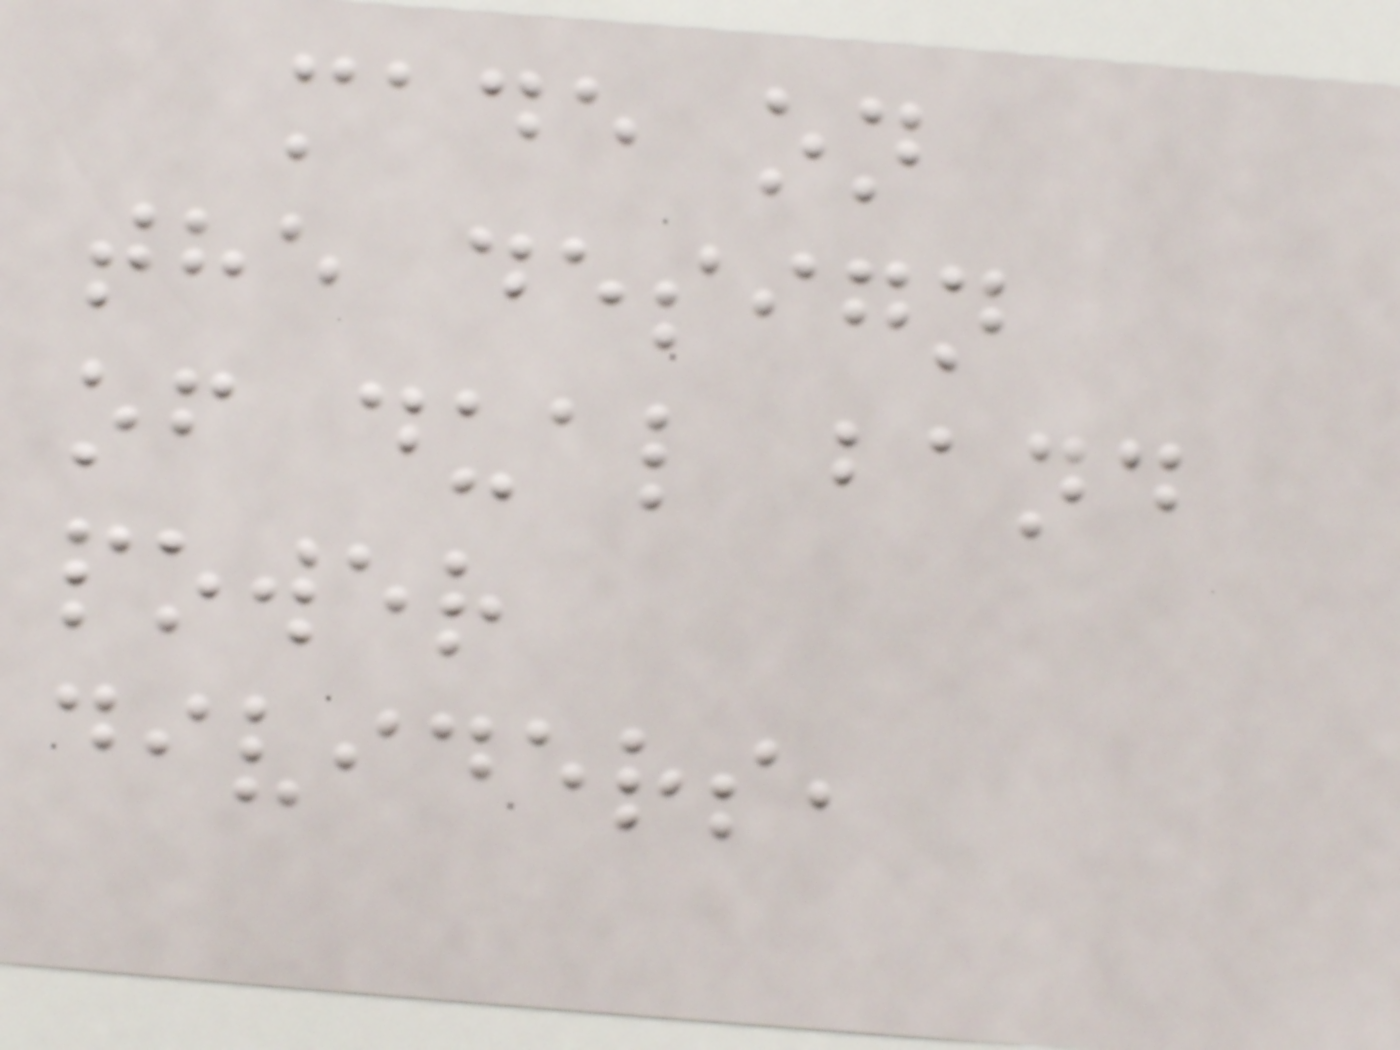made on
the design
of dual band
power
dividers,
